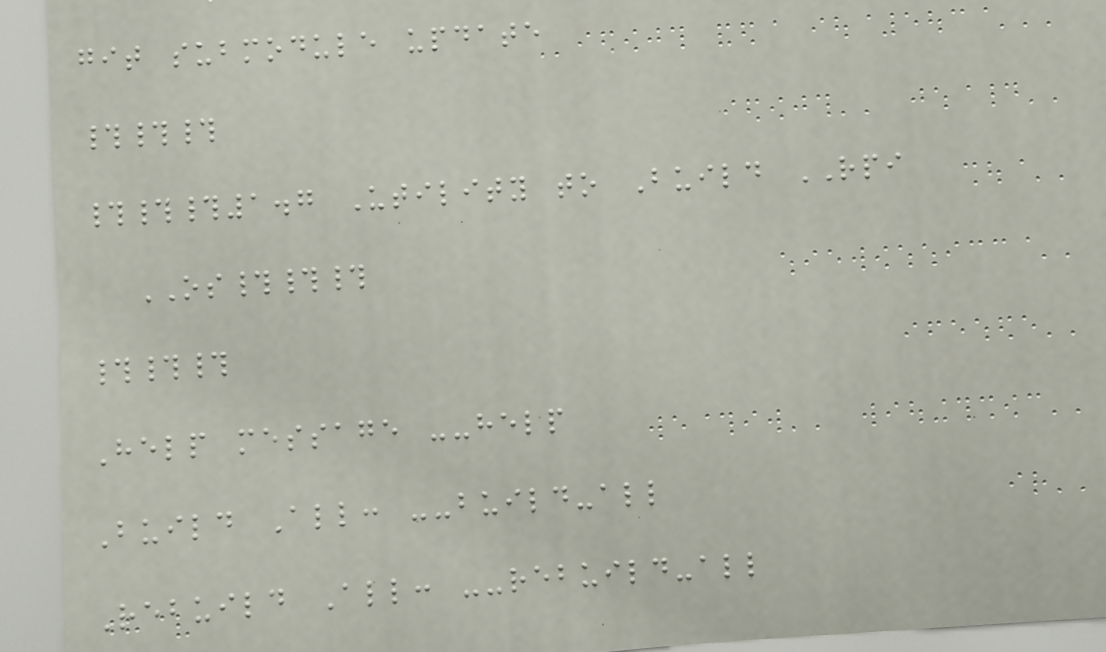git submodule update
###
###1.7 Utility to Build RPI
OS###
###
Help message --help
Build All: --build-all
Rebuild All: --rebuild-all
